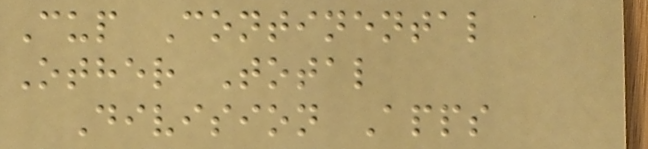Cup Continental
Other Total
Division Apps
